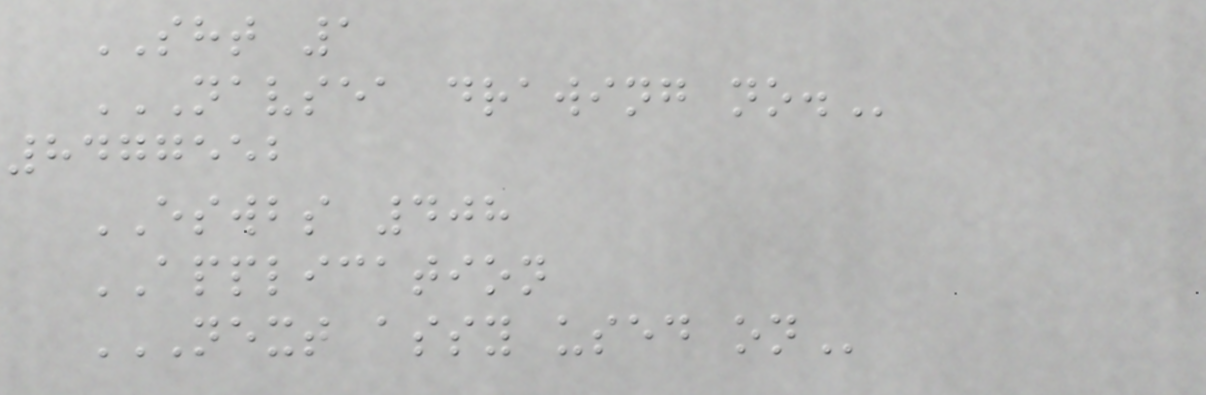SHT 1
NAVSEA DRAWING NO.
8477552
ESWBS 408
APPLICATION
NEXT ASSY USED ON
